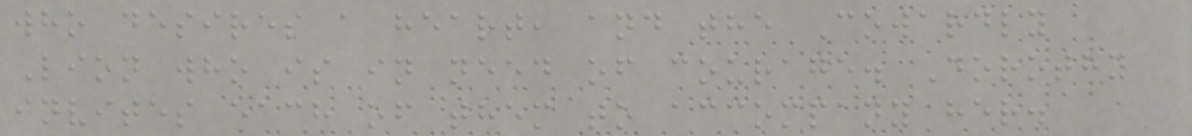who desires a heart, and the Cowardly
Lion who is in need of courage. Dorothy
invites each of them to accompany her.
